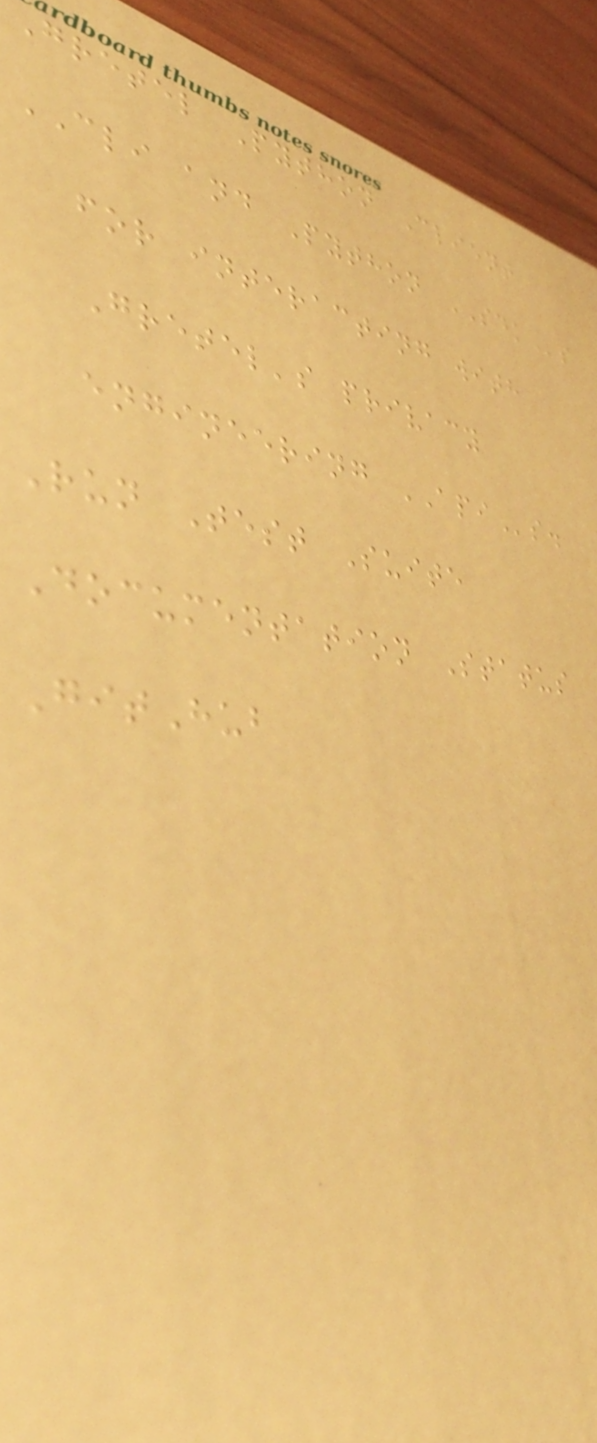Gretel Python Client
CLI and Python SDKs
for interacting with
Gretel's privacy
engineering APIs.
Run Test Suite
Documentation Status
GitHub
